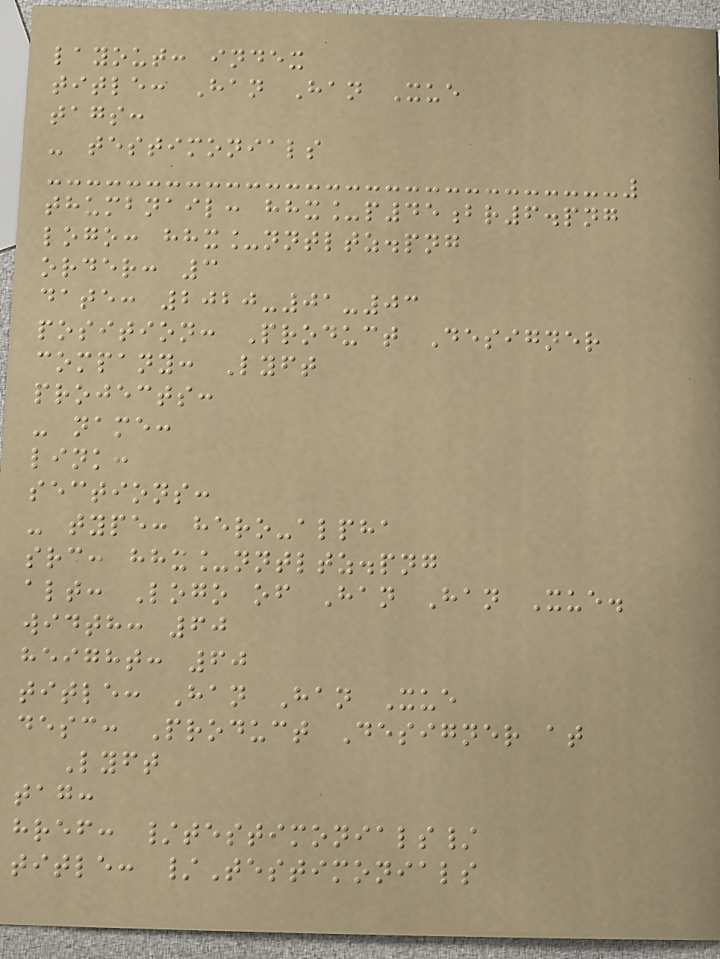layout: index
title: Han Han Xue
tags:
- testimonials
thumbnail: hhx_p45br6.png
logo: hhx_nntltz.png
order: 3
date: 2020-01-03
position: Product Designer
company: Lyft
projects:
- name:
link:
sections:
- type: hero-alpha
src: hhx_nntltz.png
alt: Logo of Han Han Xue.
width: 60
height: 60
title: Han Han Xue
desc: Product Designer at
Lyft
tag:
href: /testimonials/
title: /Testimonials
